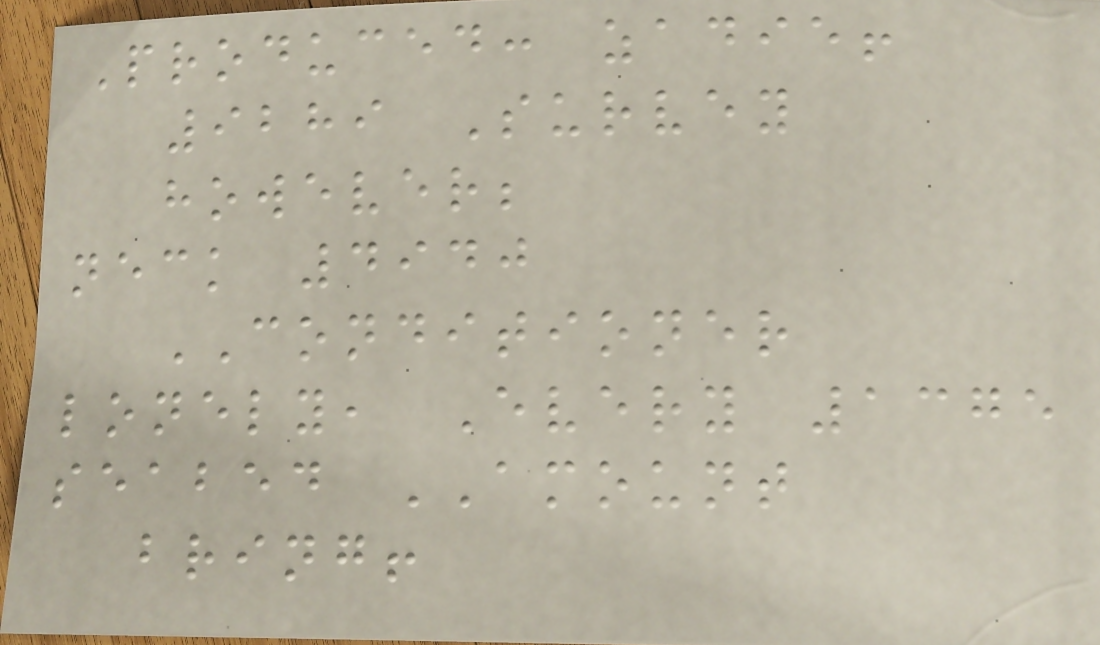Produced: zadie!
9289 Survey
however;
neck 4940
CONDITIONER
lonely, Every 1375
seabed AMOUNT
bring!
